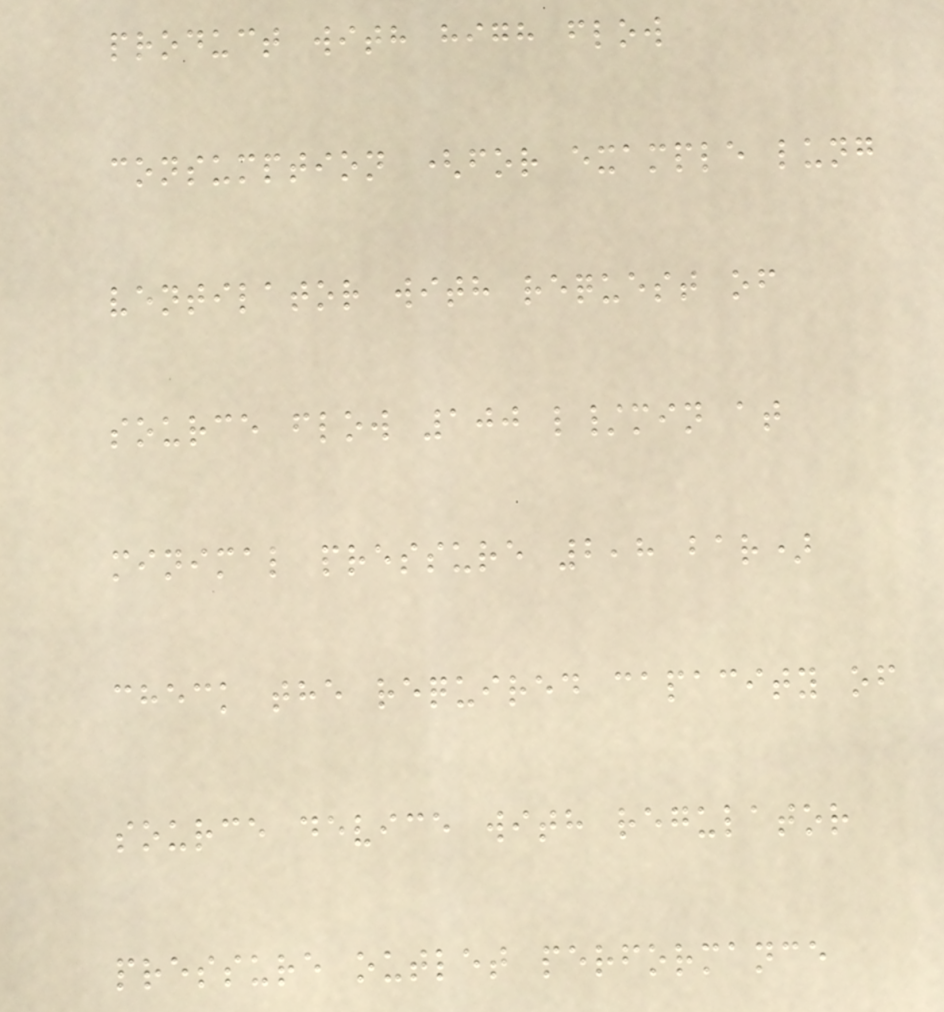product with high flow
consumption (for example lung
ventilator with request of
source flow 100 l/min at
minimal pressure 2,8 bar)
check the required capacity of
source device with regulator
pressure outlet performance
